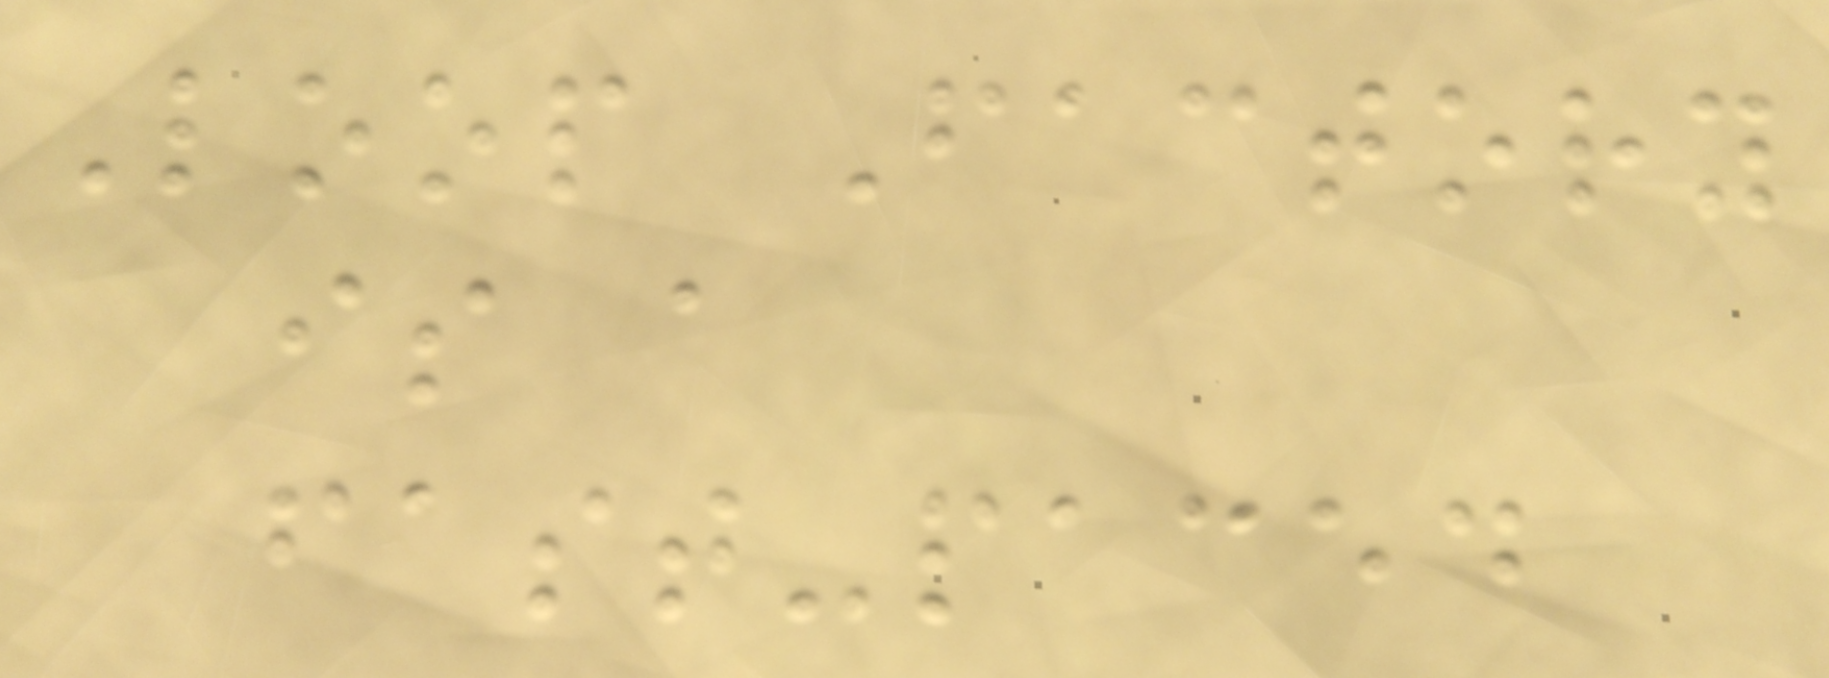Loop Factory
is a
fast-paced
